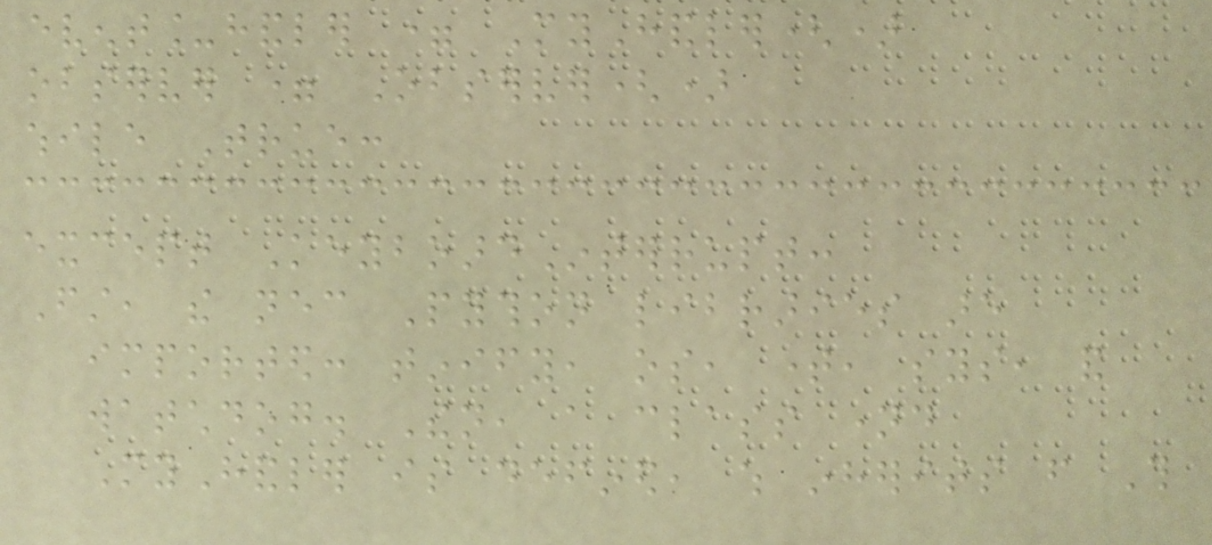event_handler = MyHandler()
observer = Observer()
while True:
except KeyboardInterrupt:
First, the necessary Python libraries are
imported: tinify, os, time, sys, and
watchdog. Then, a class named
MyHandler is defined, which inherits from This
